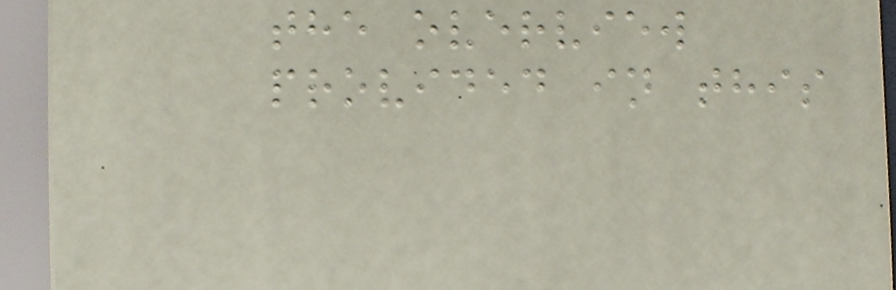the overview
provided in this
